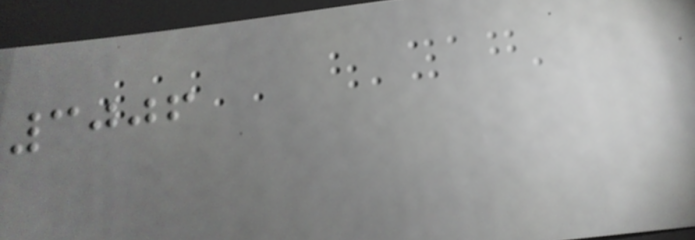3006
